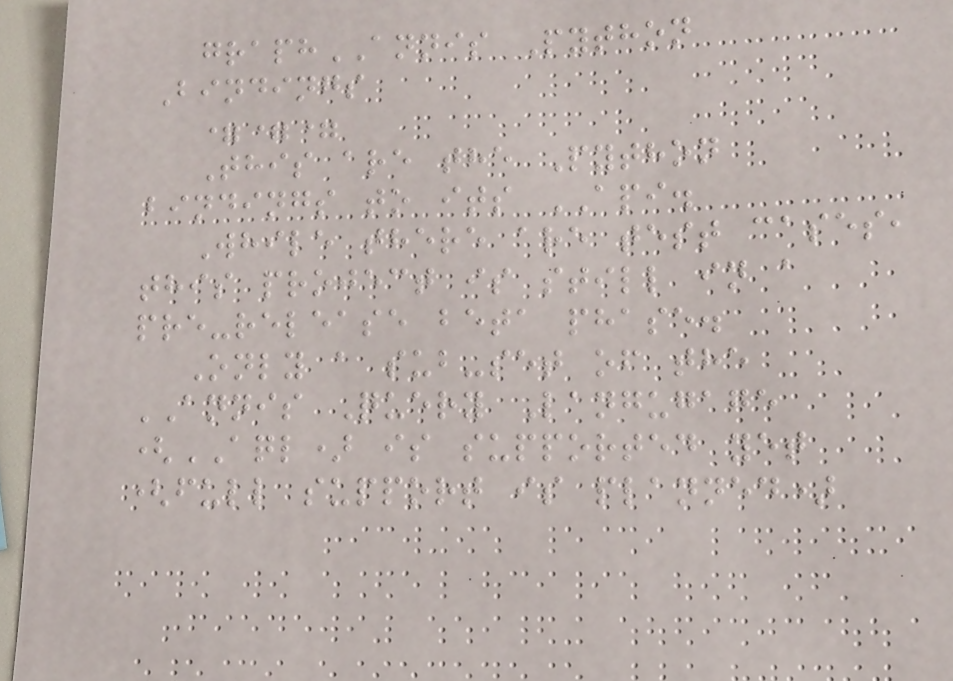graphANNIS Python
Bindings
===
This are the Python
bindings to its API.
While there are test cases,
this project is still in a
pre-release beta phase.
Only a sub-set of the
ANNIS Query Langugage
(AQL) is supported yet
(full support is planned)
